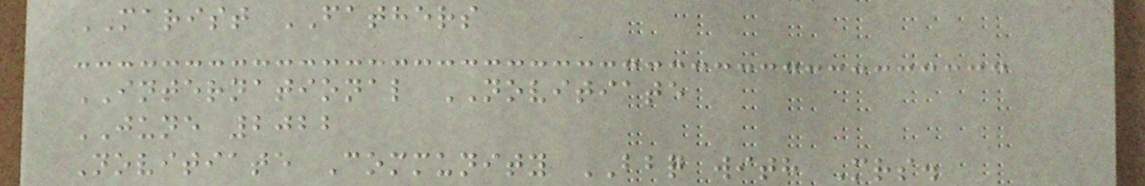MARIST FATHERS
INTERNATIONAL NOVITIATE
JUNE 2022
Novitiate Community BBQ with Mrs.
